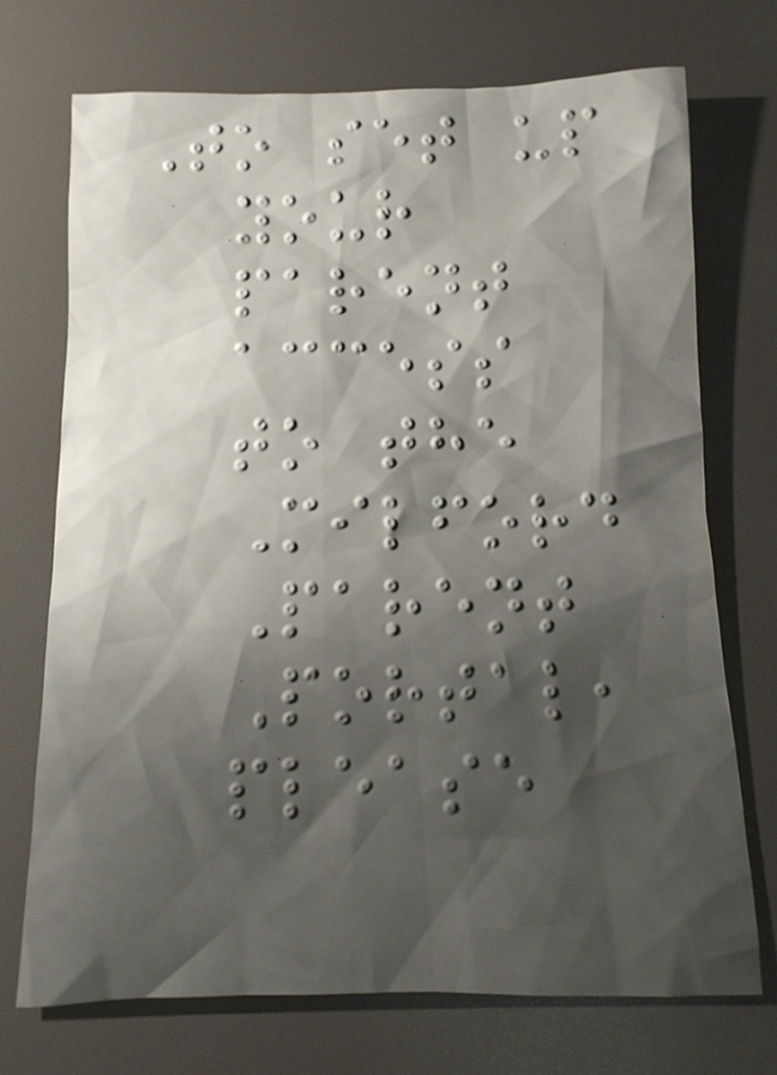To set up
your
parent
access
to the
Milford
Parent
Portal,
please
